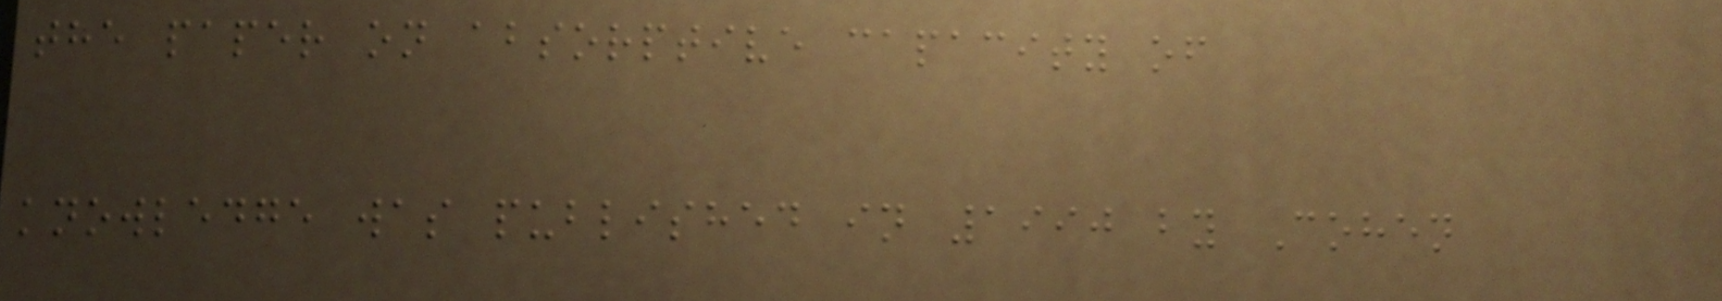the paper on absorptive capacity of
knowledge was published in 1990 by Cohen
